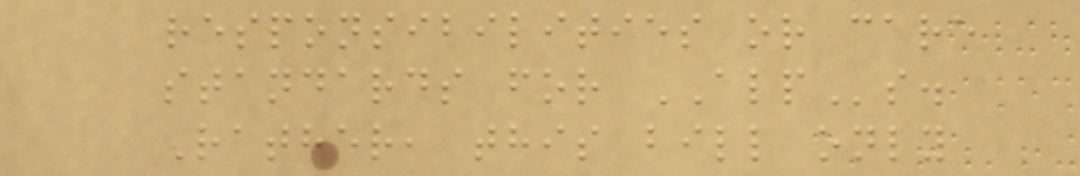responsibilities or care
standards for ALPs.
Rather, this bill only
